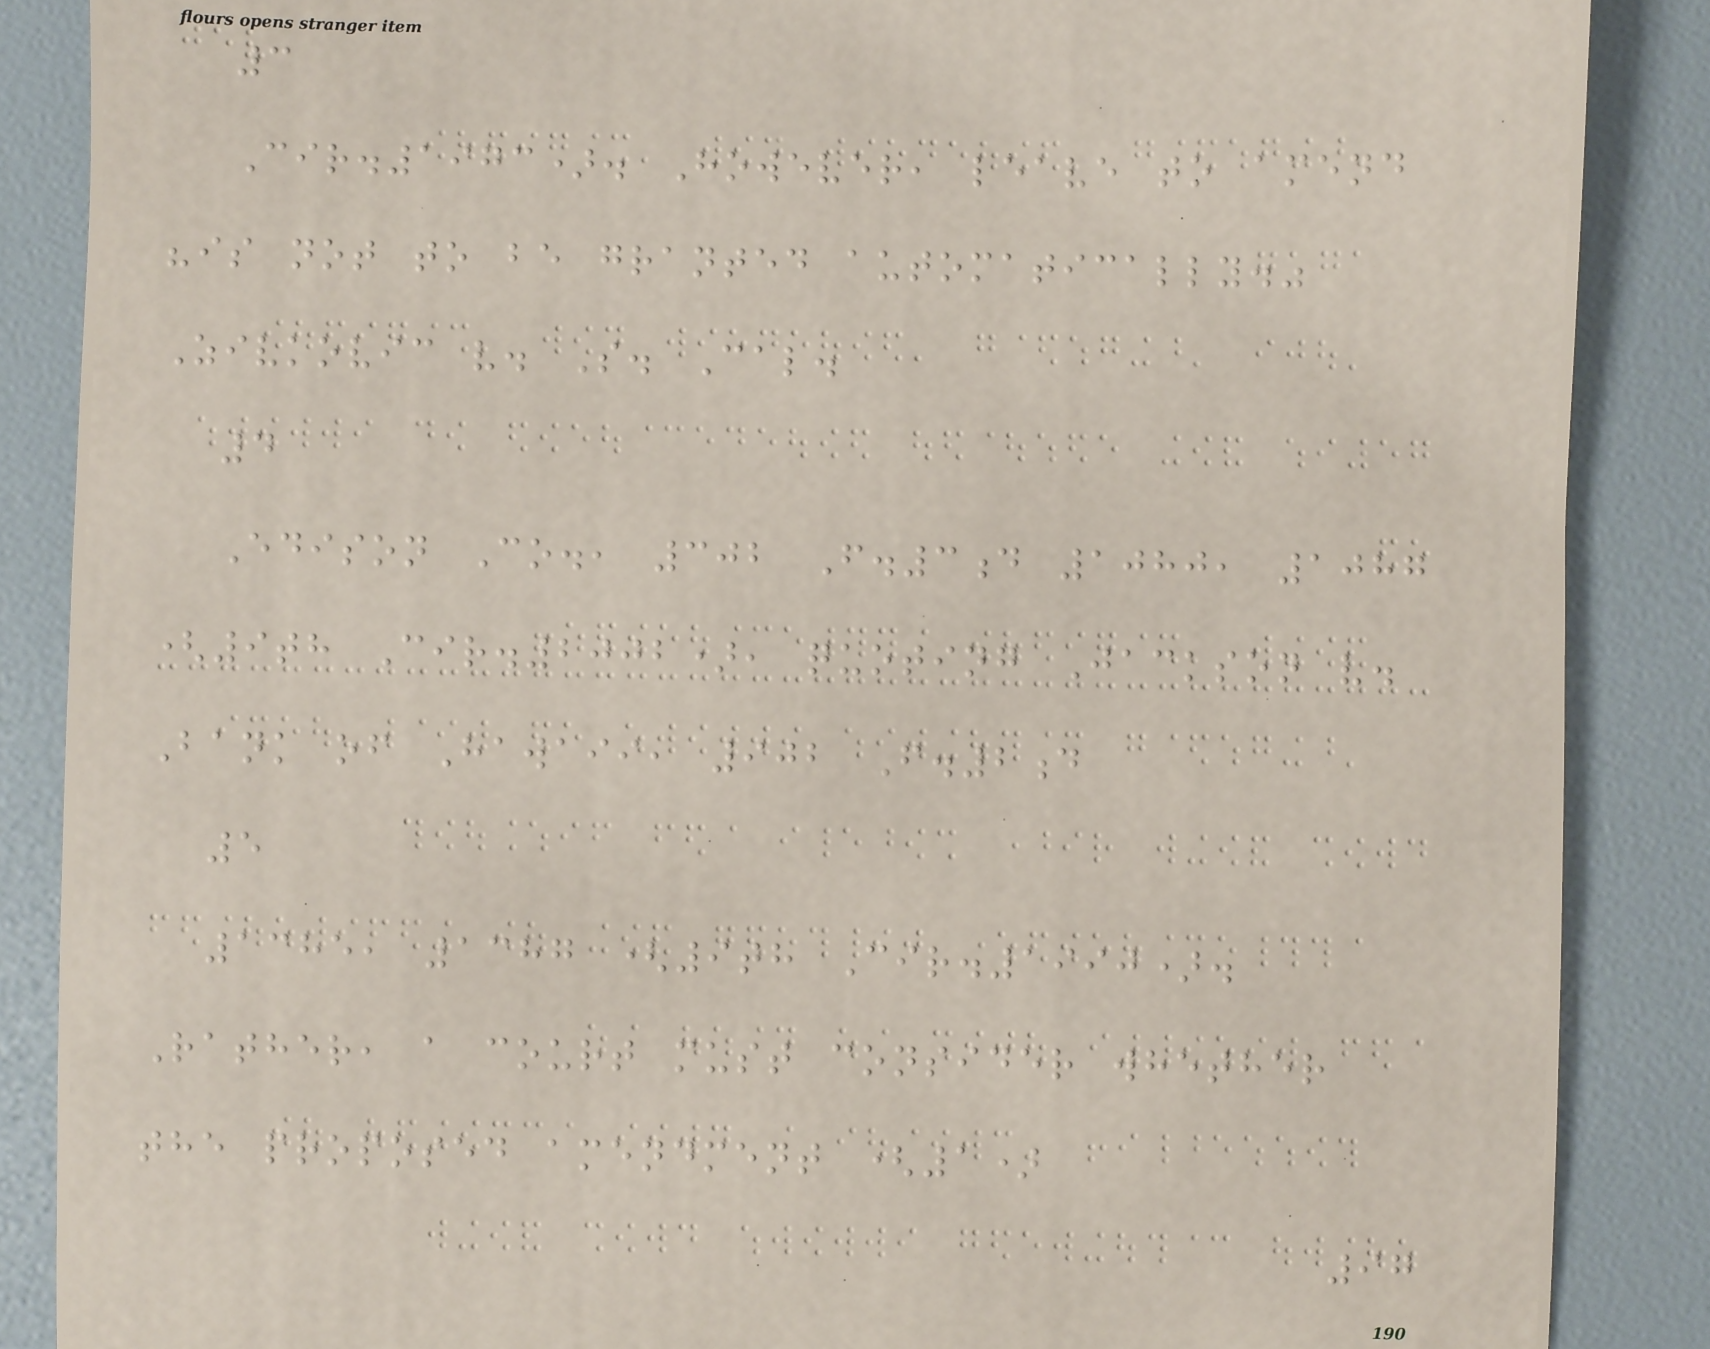3
Cir.1973). However, leave to amend
"is not to be granted automatically."
Zivkovic v. S. Cal.
4
Edison Co., 302 F.3d 1080, 1087
(9th Cir.2002), quoting Jackson v.
Bank of Hawaii, 902 F.2d
5
1385, 1387 (9th Cir.1990).
Rather, a court must consider whether
the proposed amendment (1)
97
